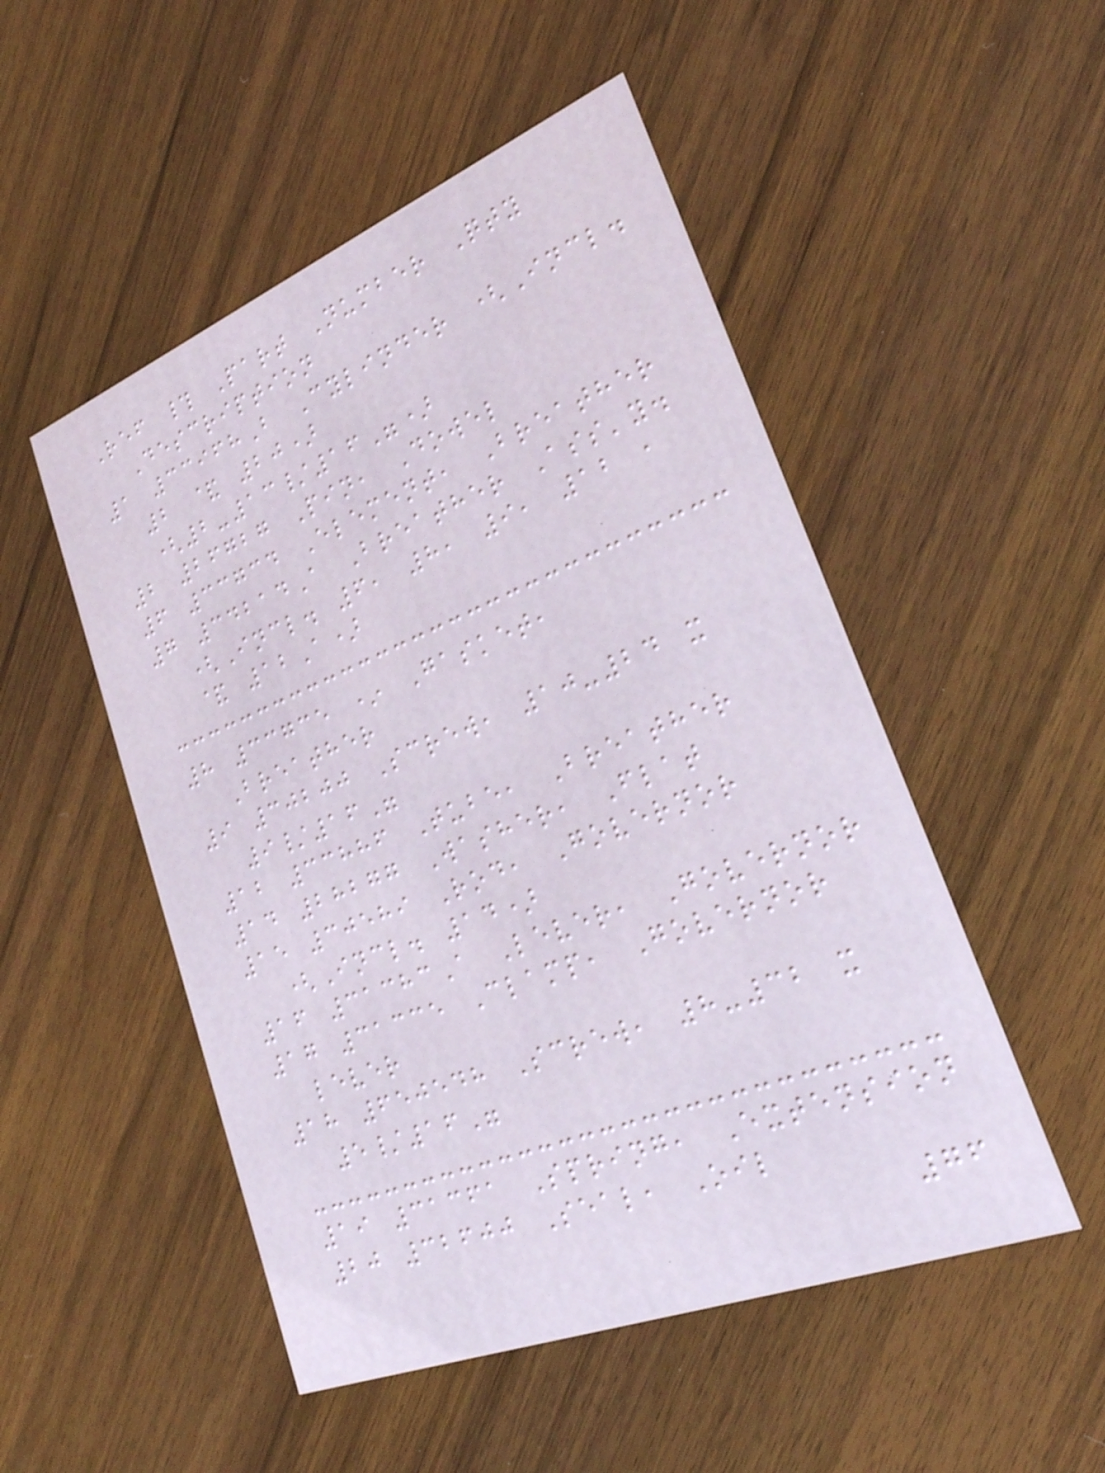Ref # Part Number Qty
Description
1 33968B Cylinder (Incl.
2 & 20)
(2-13/16")
2 26727 Pin, Dowel
6 33734 Element, Breather
7 34214A Breather Ass'y.
(Incl. 6, 8, 9, 12 ,
& 12A)
8 33735 * Gasket,
Breather
9 30200 Screw, 10-24 x
9/16"
12 33886 Tube, Breather
14 28277 Washer, Flat
15 30589 Rod, Governor
(Incl. 14)
16 31383A Lever, Governor
17 31335 Clamp, Governor
lever
18 650548 Screw, 8-32 x
5/16"
19 31361 Spring, Extension
20 32600 Seal, Oil
76
